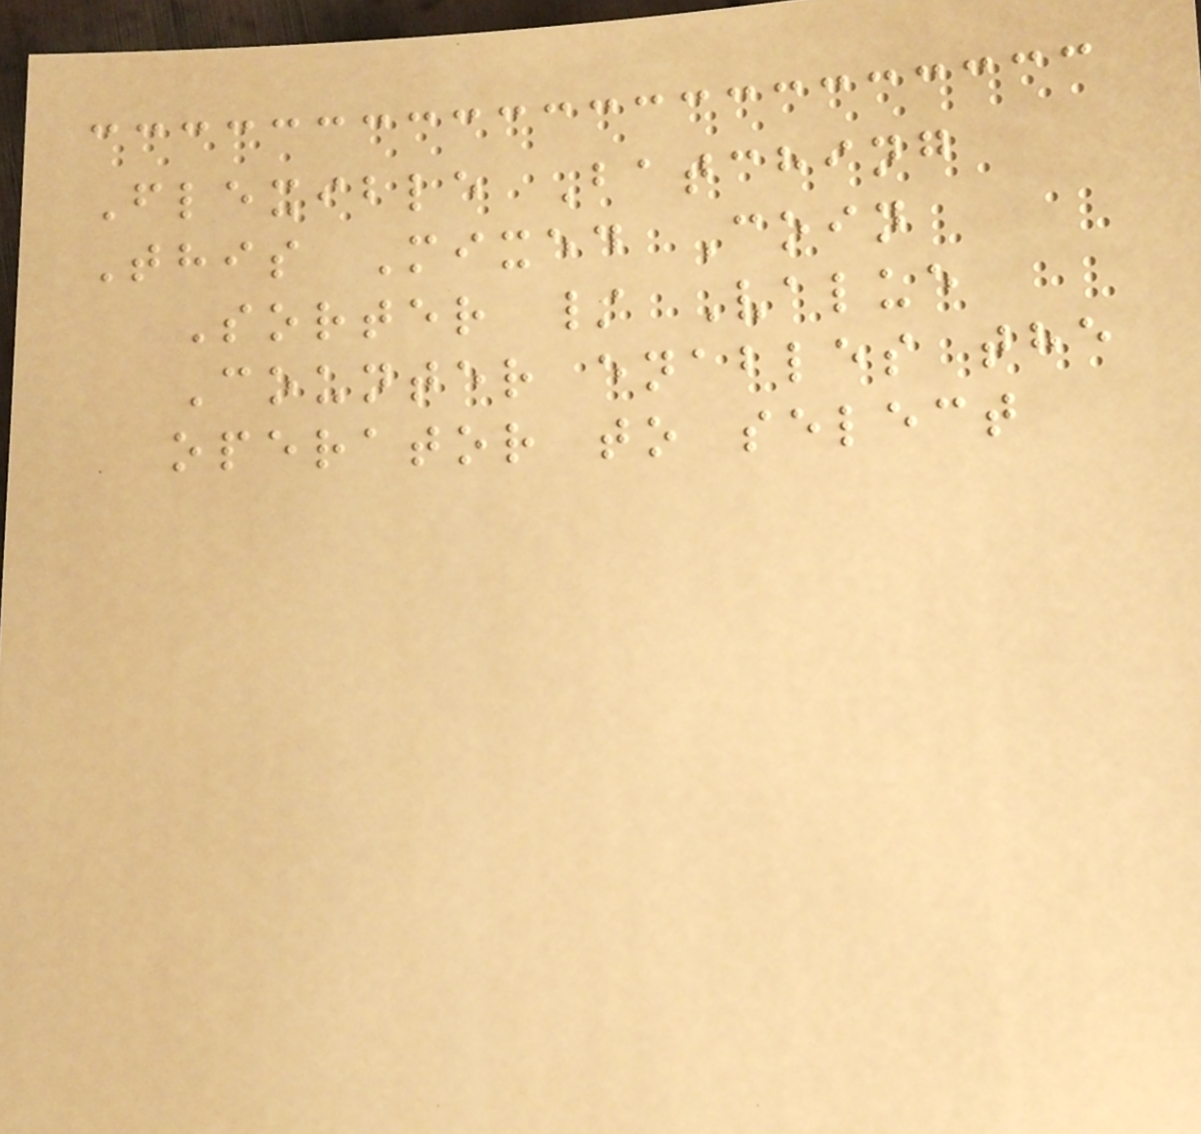Flexible Batching
This Mixed Coin
Sorter / Value
Counter enables the
operator to select
